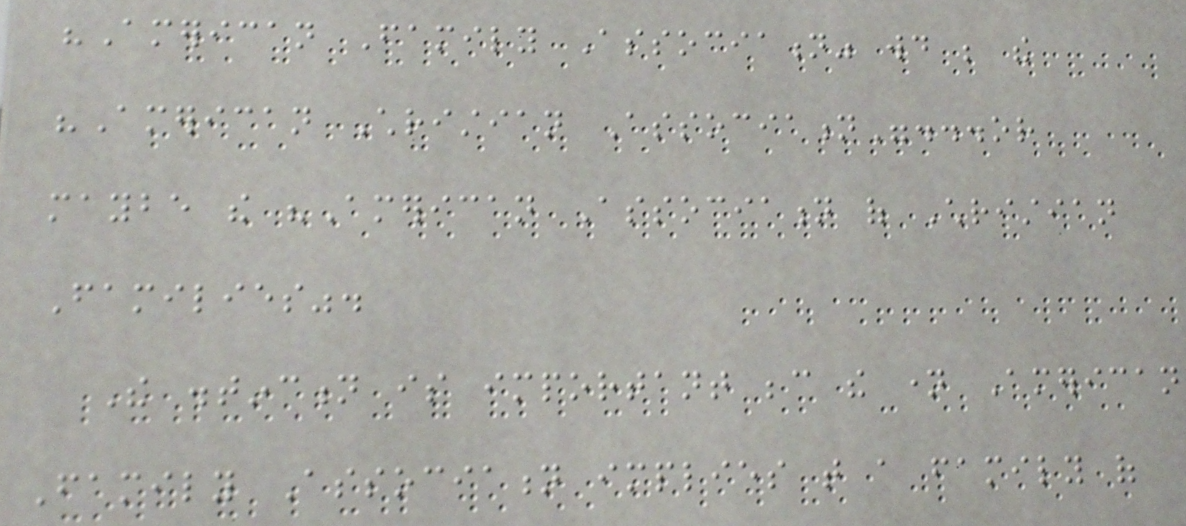"American Family Association" would be the
"American Christian Association"...or
maybe the "American Association of Christian
Families".
The distinction is important because the name American
Family Association implies that a family of
